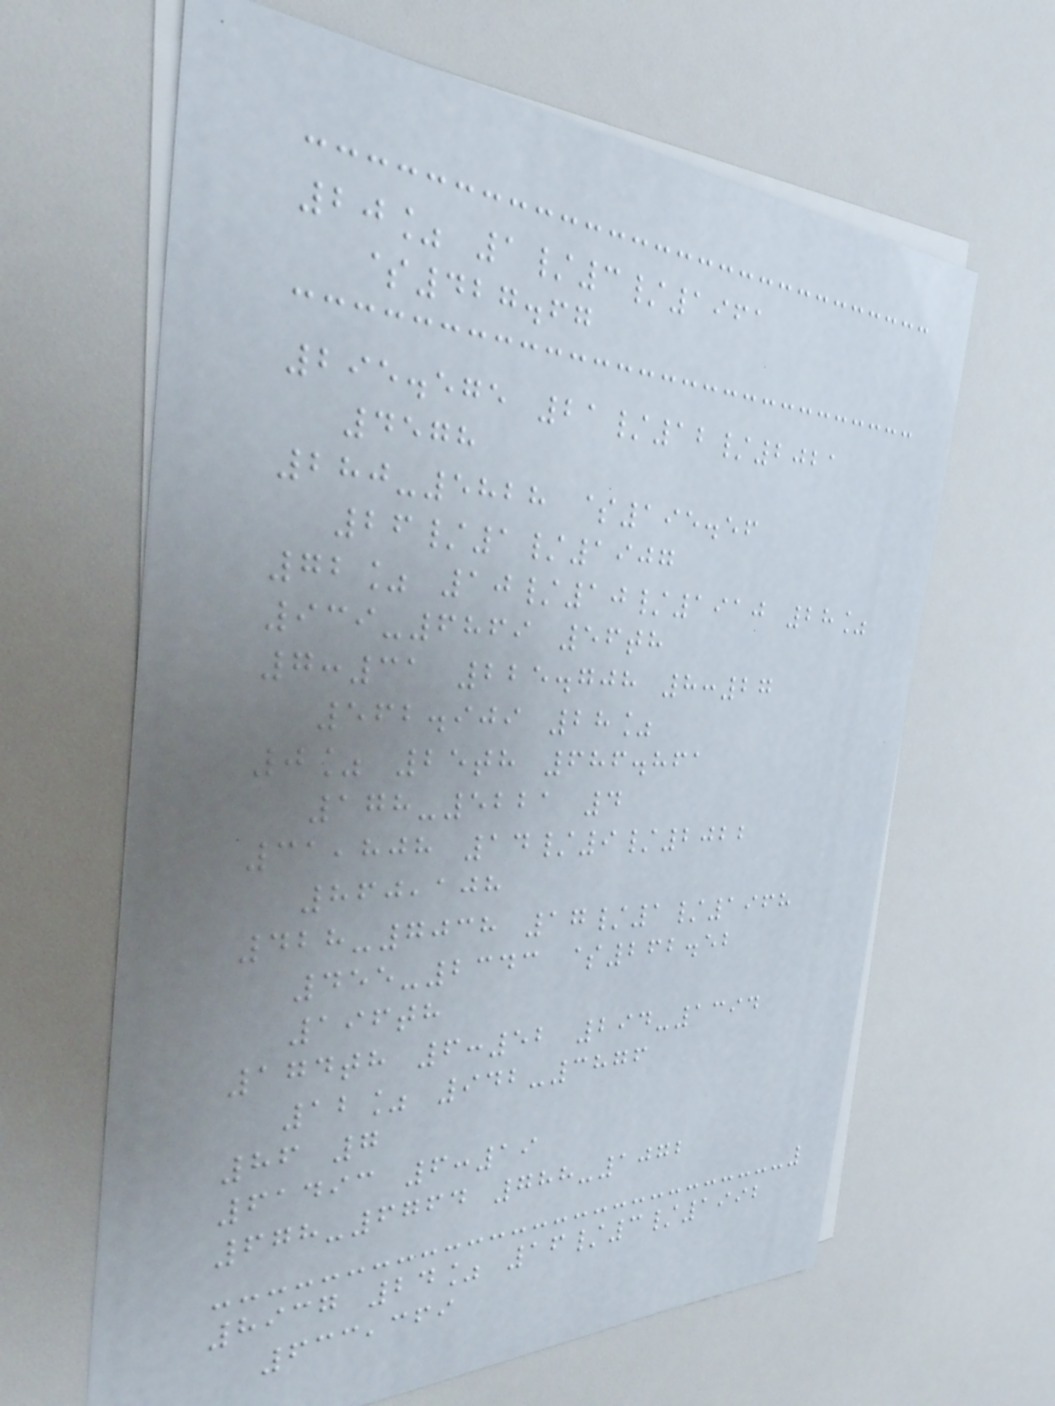20% 1/3/1961
$427.67
295.575 21/12/2021
4578
280-5828 $195.56
26/1/1907
72% 10/10/1910 28%
939-6869 56th
7:31 225.708 8:27
562.909 28%
0% 25th 686.861
178-5221 4
31,808 14/9/2022
860,108
428-7038 17/1/1968
455-2343 $262.52
196th
174th 6:52 294-1394
12% 942-3876
86 7
61493 6:19
678-6764 788-1072
8937 24% 16/3/1992
633,369
